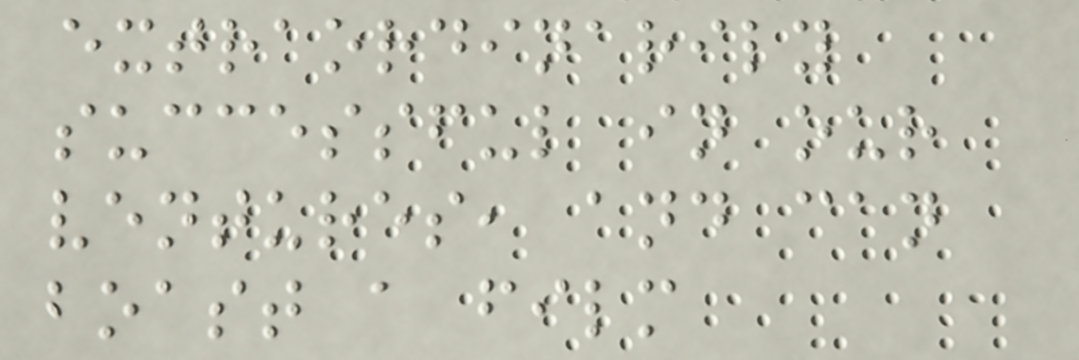extraordinarily
successful in our
ventures, and can
boast a film
